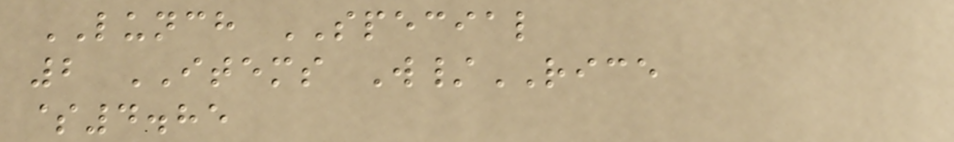LUNCH SPECIAL
2 ITEMS W/RICE
$4.85
